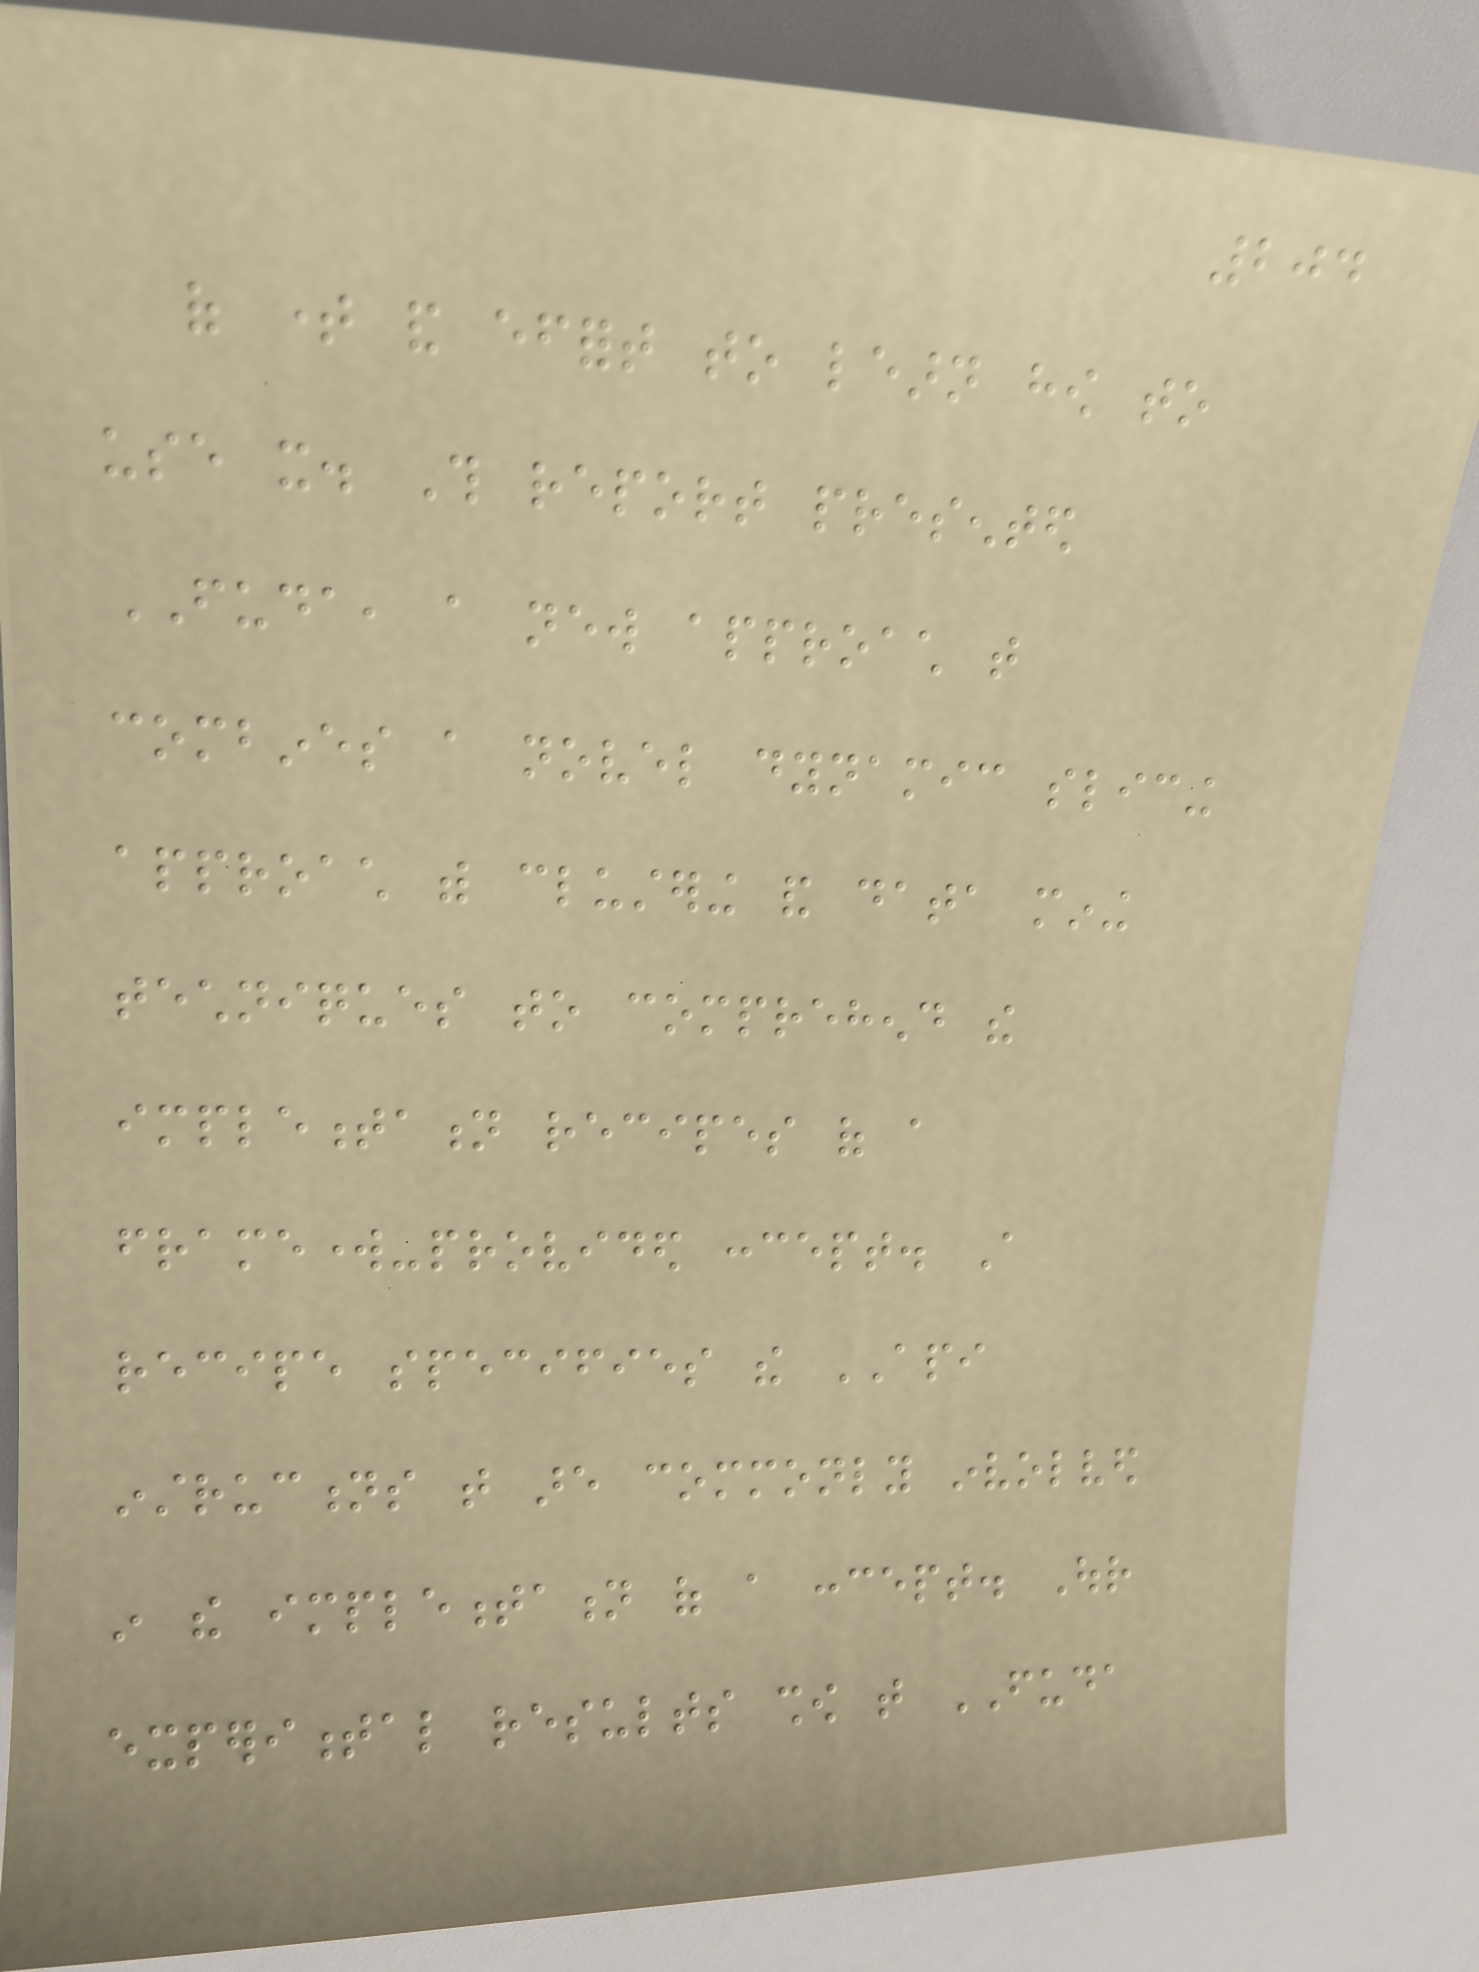204
of time and effort to learn how to
use it. This report presented
FUDA, a new approach that
combines a novel dynamic slicing
approach with clustering and data mining
techniques to comprehend the
implementation recipes of a
framework-provided concept. A
recipe specifies the API
instructions that are commonly involved
in the implementation of a concept. Our
experimental results show that FUDA
